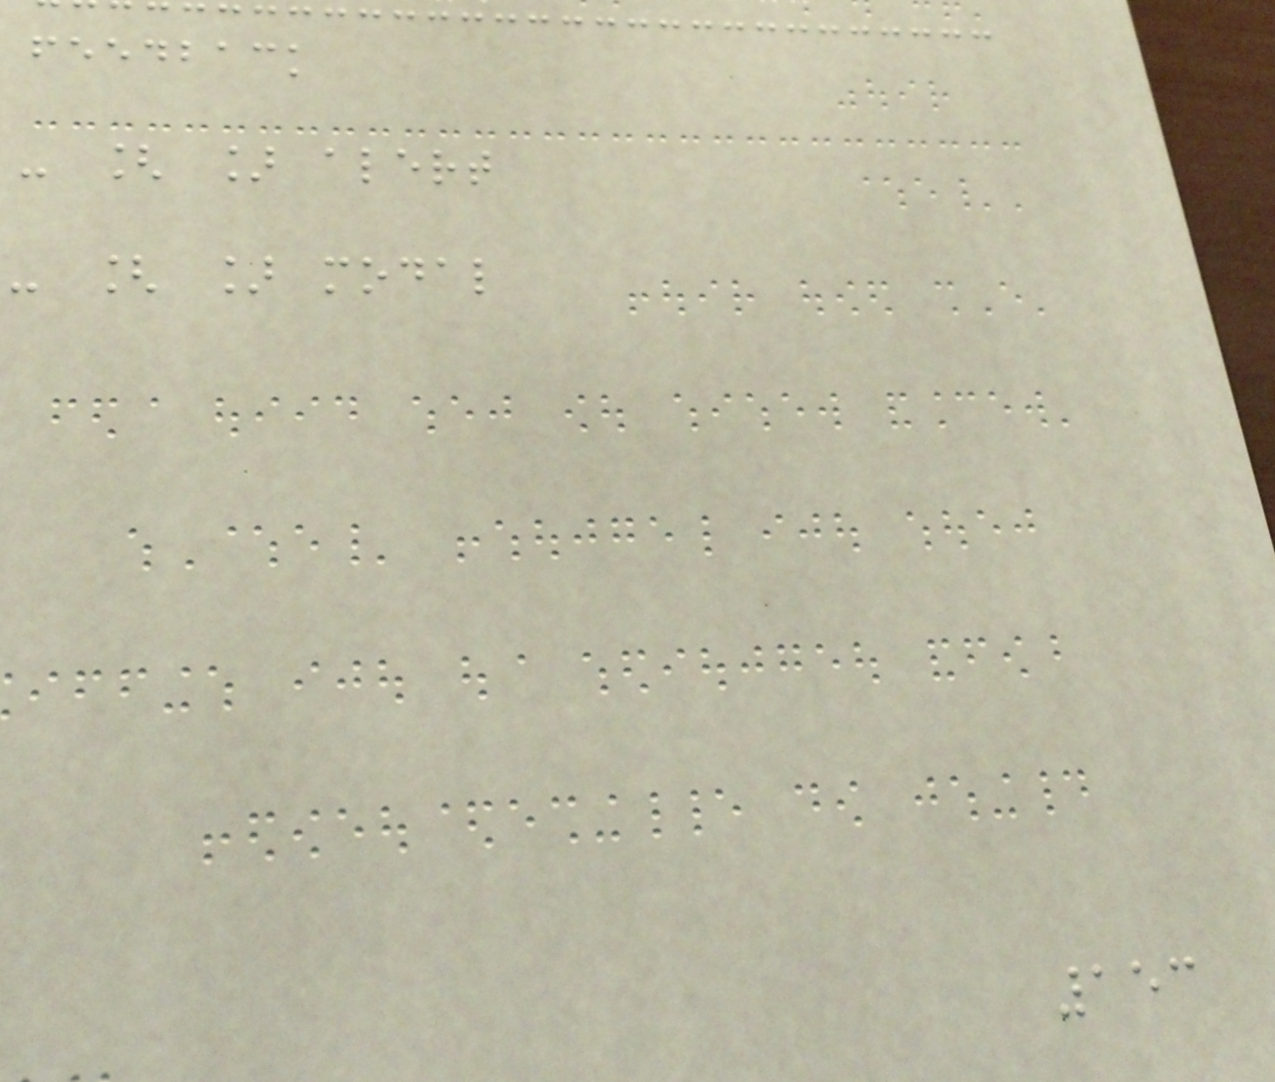feedback
- [ ] alert
- [ ] modal
153
